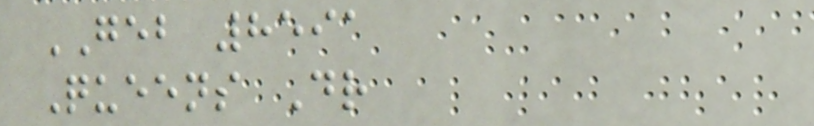GEB 8591
Queens Dr
